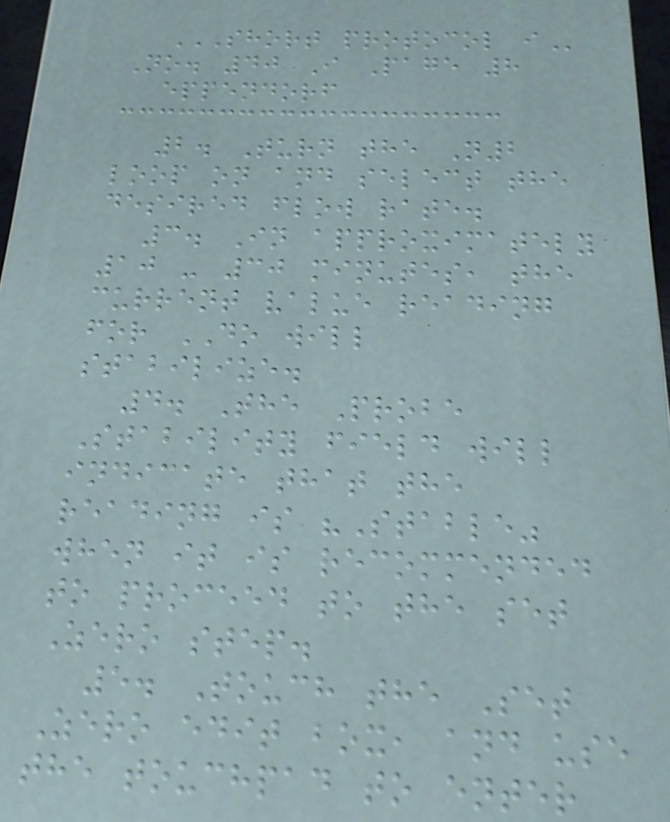SHORT PROTOCOL I
No. 40 I Page 8
eppendorf
2. Turn the N2
loop on and select the
desired flow rate.
3. In approximately
10 - 30 minutes, the
current value reading
for DO will
stabilize.
4. The Probe
Stability field will
indicate that the
reading is "Stable"
when it is recommended
to proceed to the set
Zero step.
5. Touch the Set
Zero edit box, and use
the touchpad to enter
